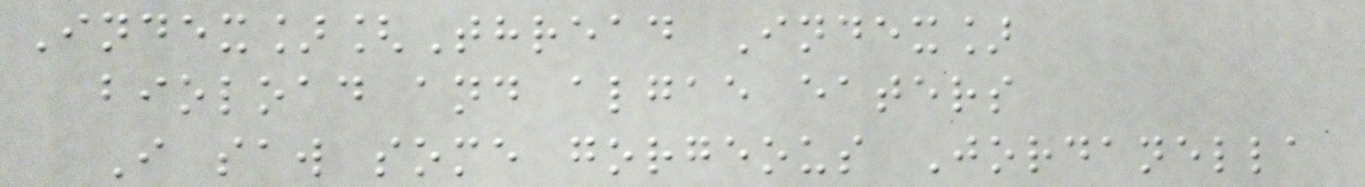Index][Thread Index]
bioload and algae eaters
I saw some gorgeous Jordanella
